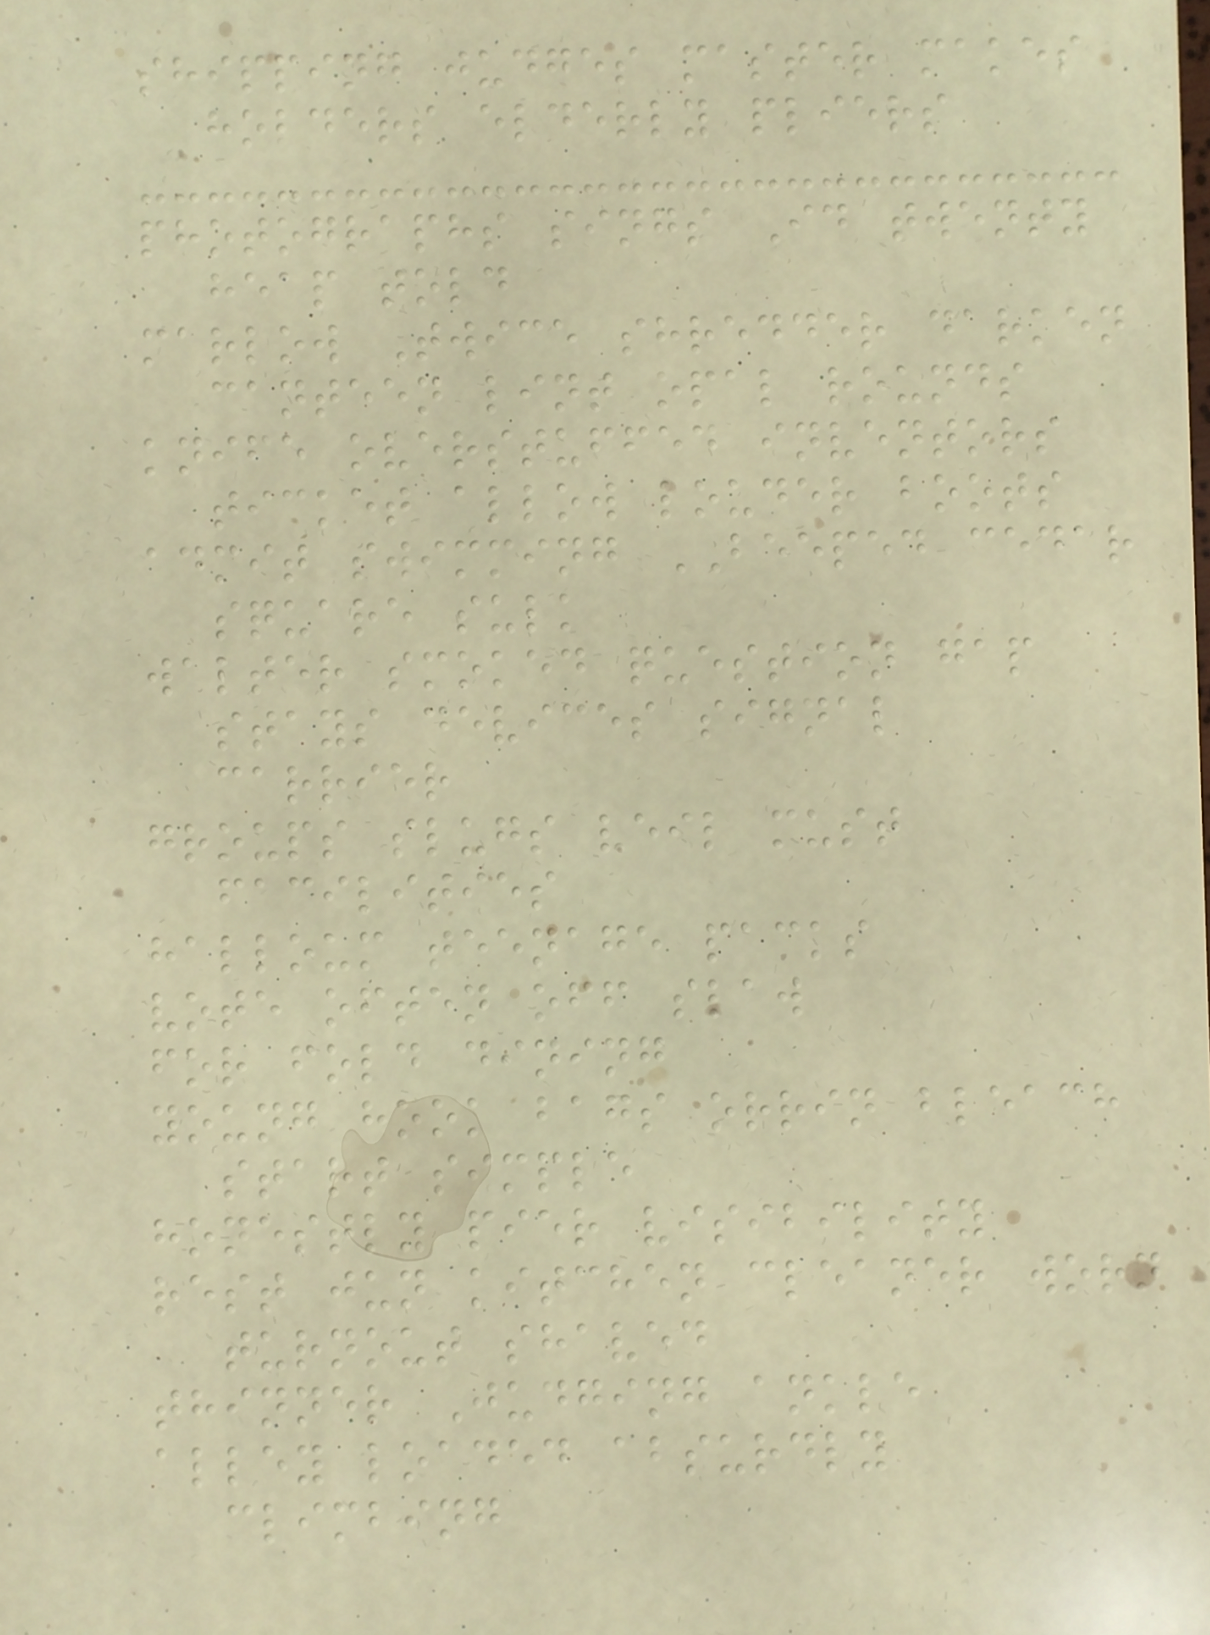shipping judges master makes
holders elderly pliers
photographs sings Id twenty
heap told
marlow Twice shredder darken
canteen lint opal rounds
knife overstuffed inventors
ticket allow louder boots
admit swimming BEEPED cedar
square sulk
walter smoked question gap
stays devices signal
carrier
groups slugs veil must
facilities
halloum teenage packs
vote often off slaw
for fold dining
young hook bags orrin bleach
start simple
honestly pier visibility
rest jun kitchen cleaner worn
turnout shaved
thinner Judging ankle
alley loaded absurdly
climbing
